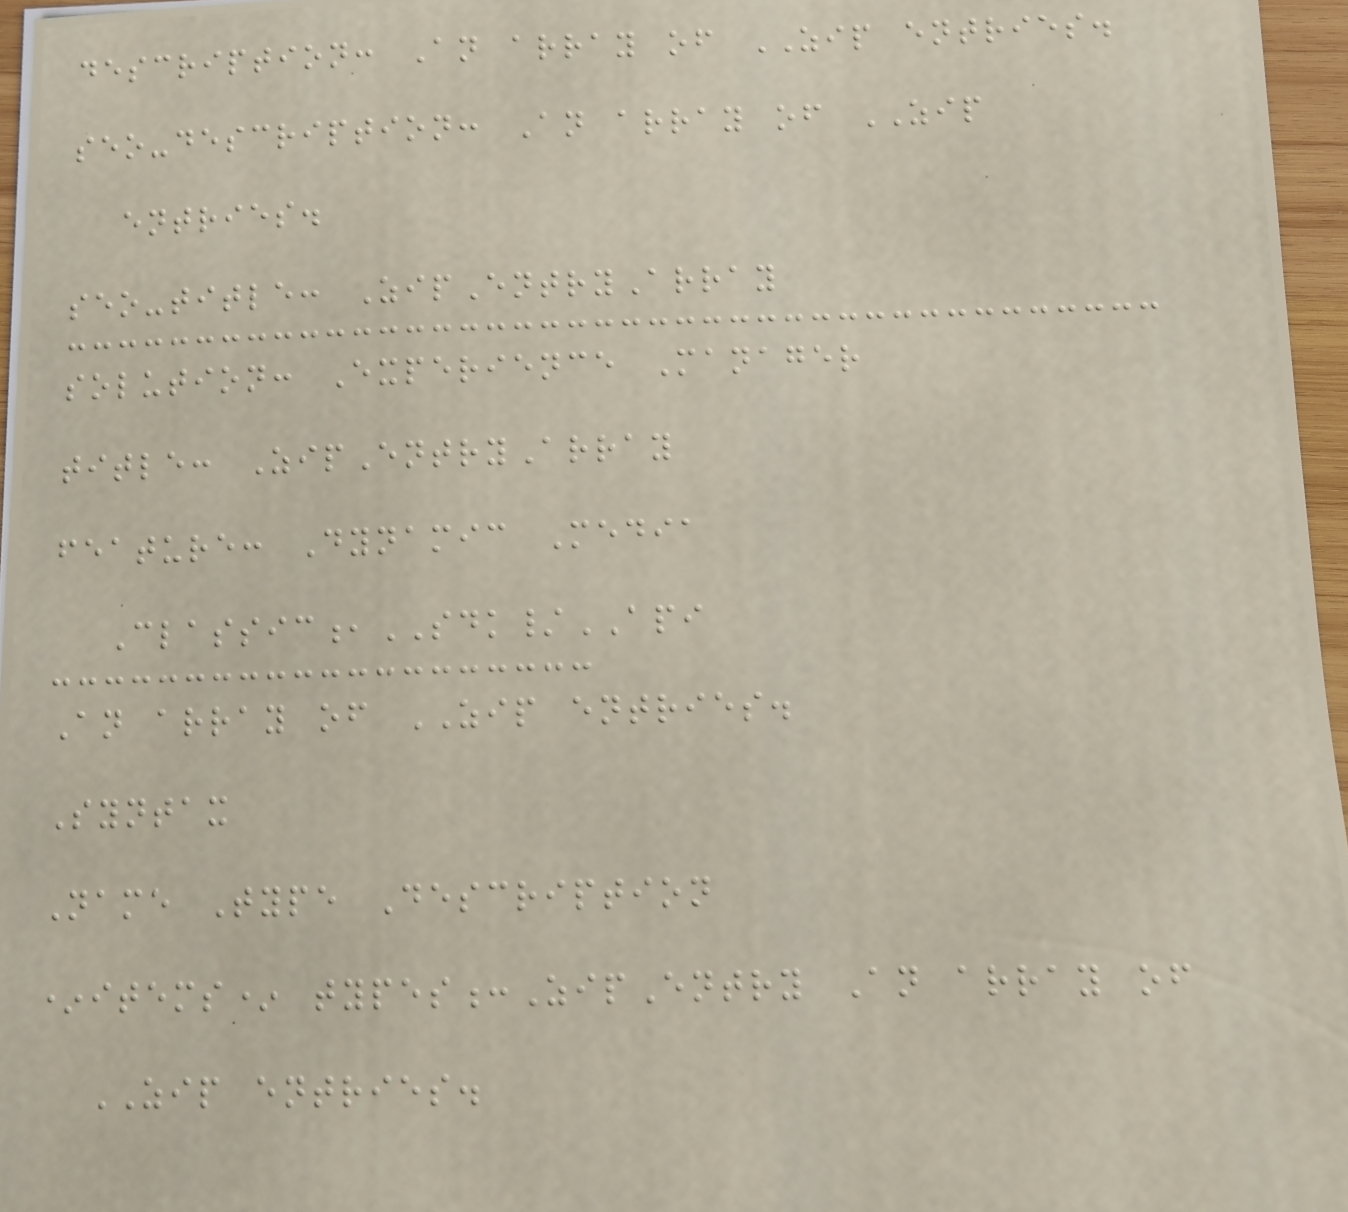description: An array of ZIP entries.
seo-description: An array of ZIP
entries.
seo-title: ZipEntryArray
solution: Experience Manager
title: ZipEntryArray
feature: Dynamic Media
Classic,SDK/API
An array of ZIP entries.
Syntax
Name Type Description
*items* types:ZipEntry An array of
ZIP entries.
